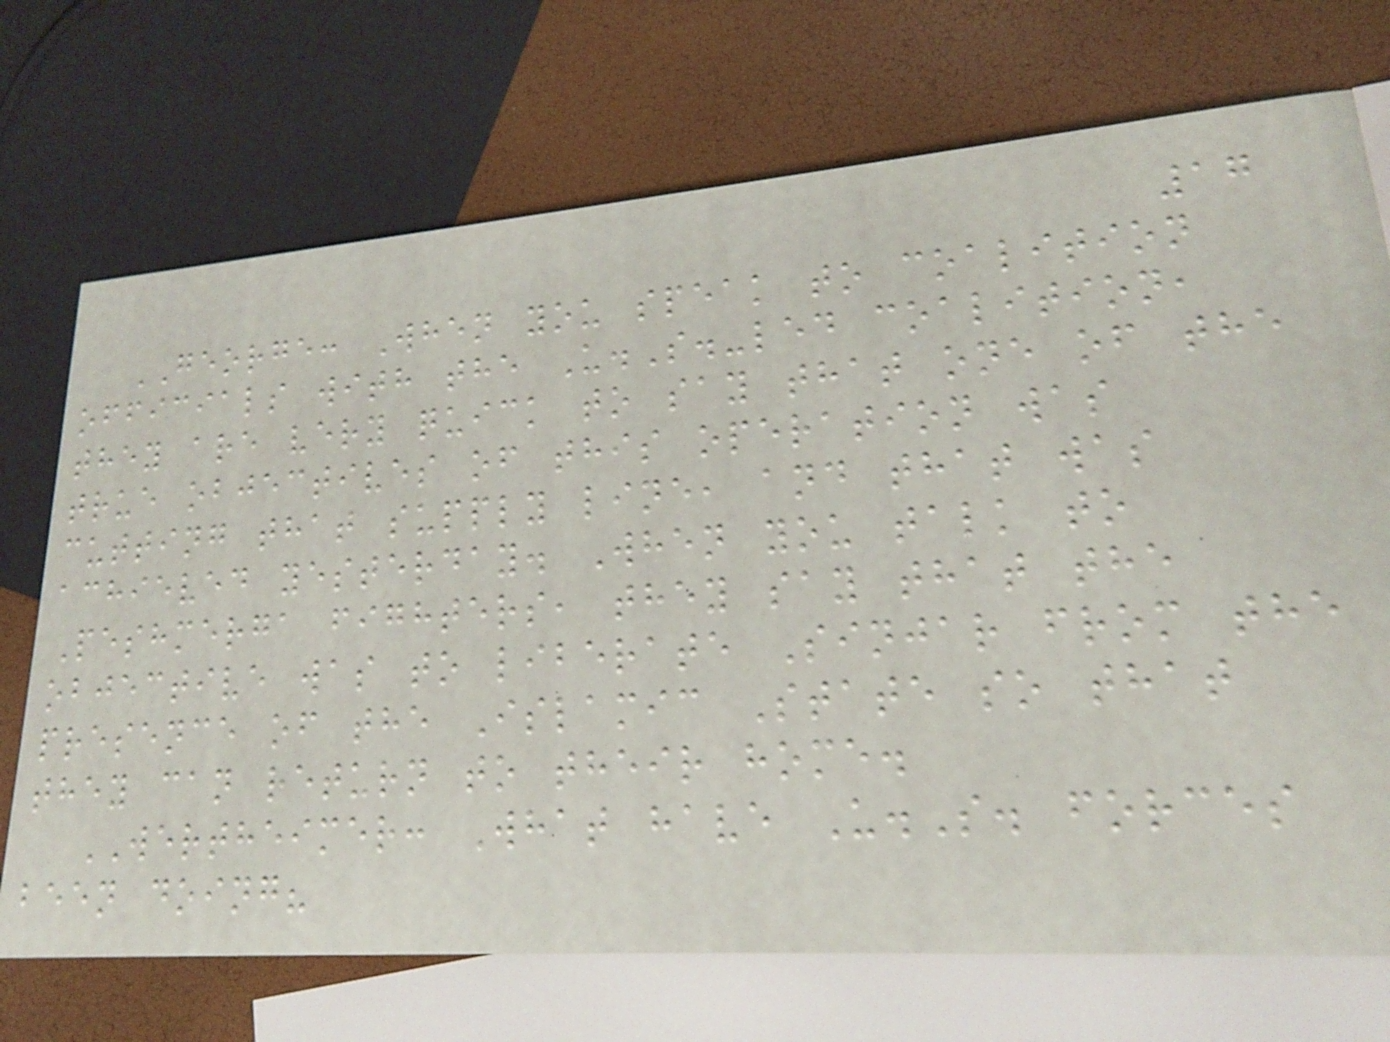17
GEORGE: When you speak to coalition
officials with the U.S.-led coalition,
they are very quick to say that one of the
true objectives of this operation was
cutting that supply line, and that was
achieved yesterday. When you talk to
Peshmerga fighters, they say that the
objective was to liberate Sinjar from the
presence of the Islamic State so that
they can return to their home.
WERTHEIMER: What have U.S. forces
been doing?
